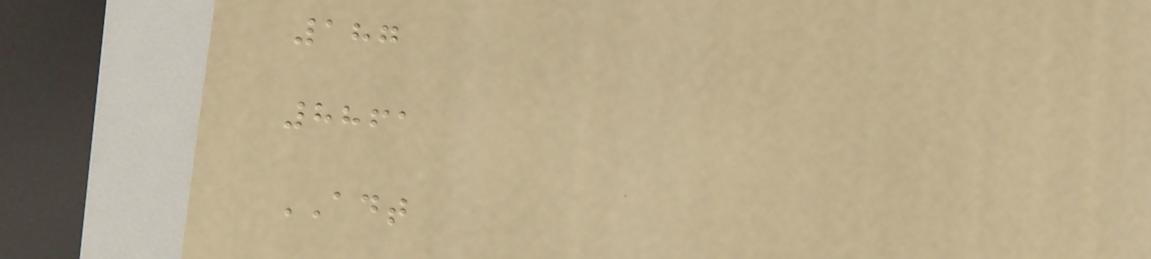187
8861
ADT
